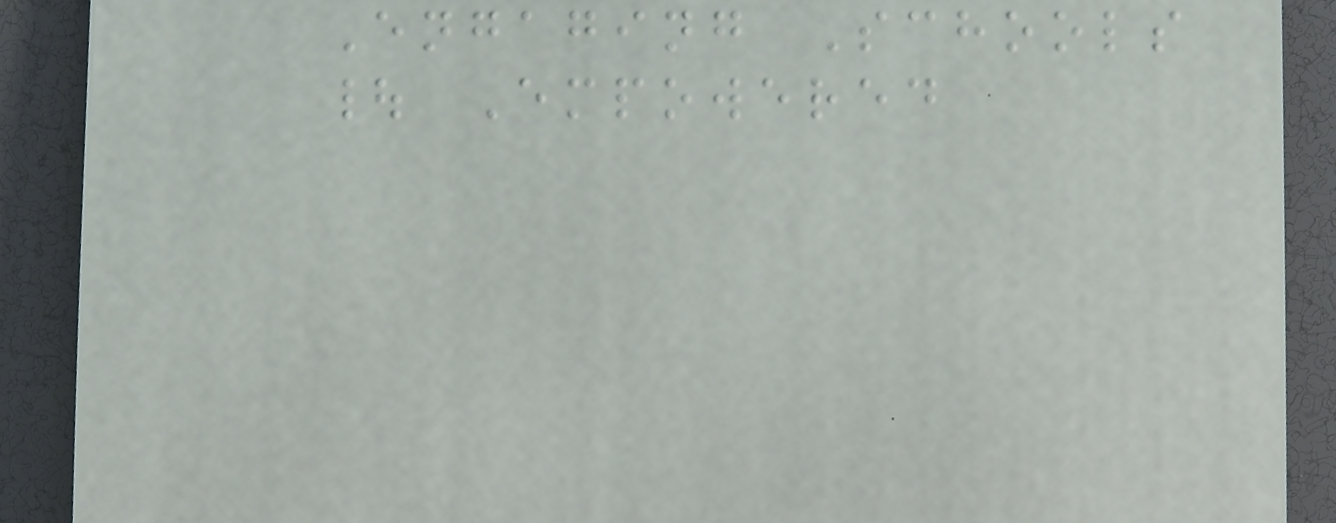Engaging Schools
| Empowered
